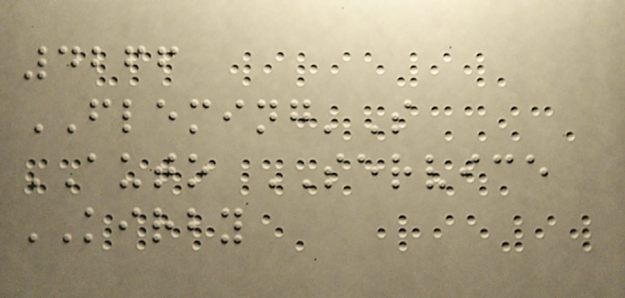4266
FLEMING'S
AUTO SERVICE
KIRBY
